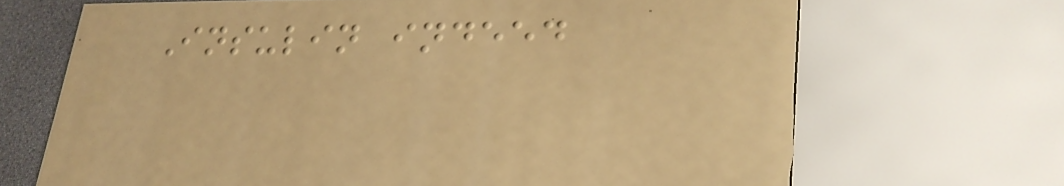Insulin indeed
